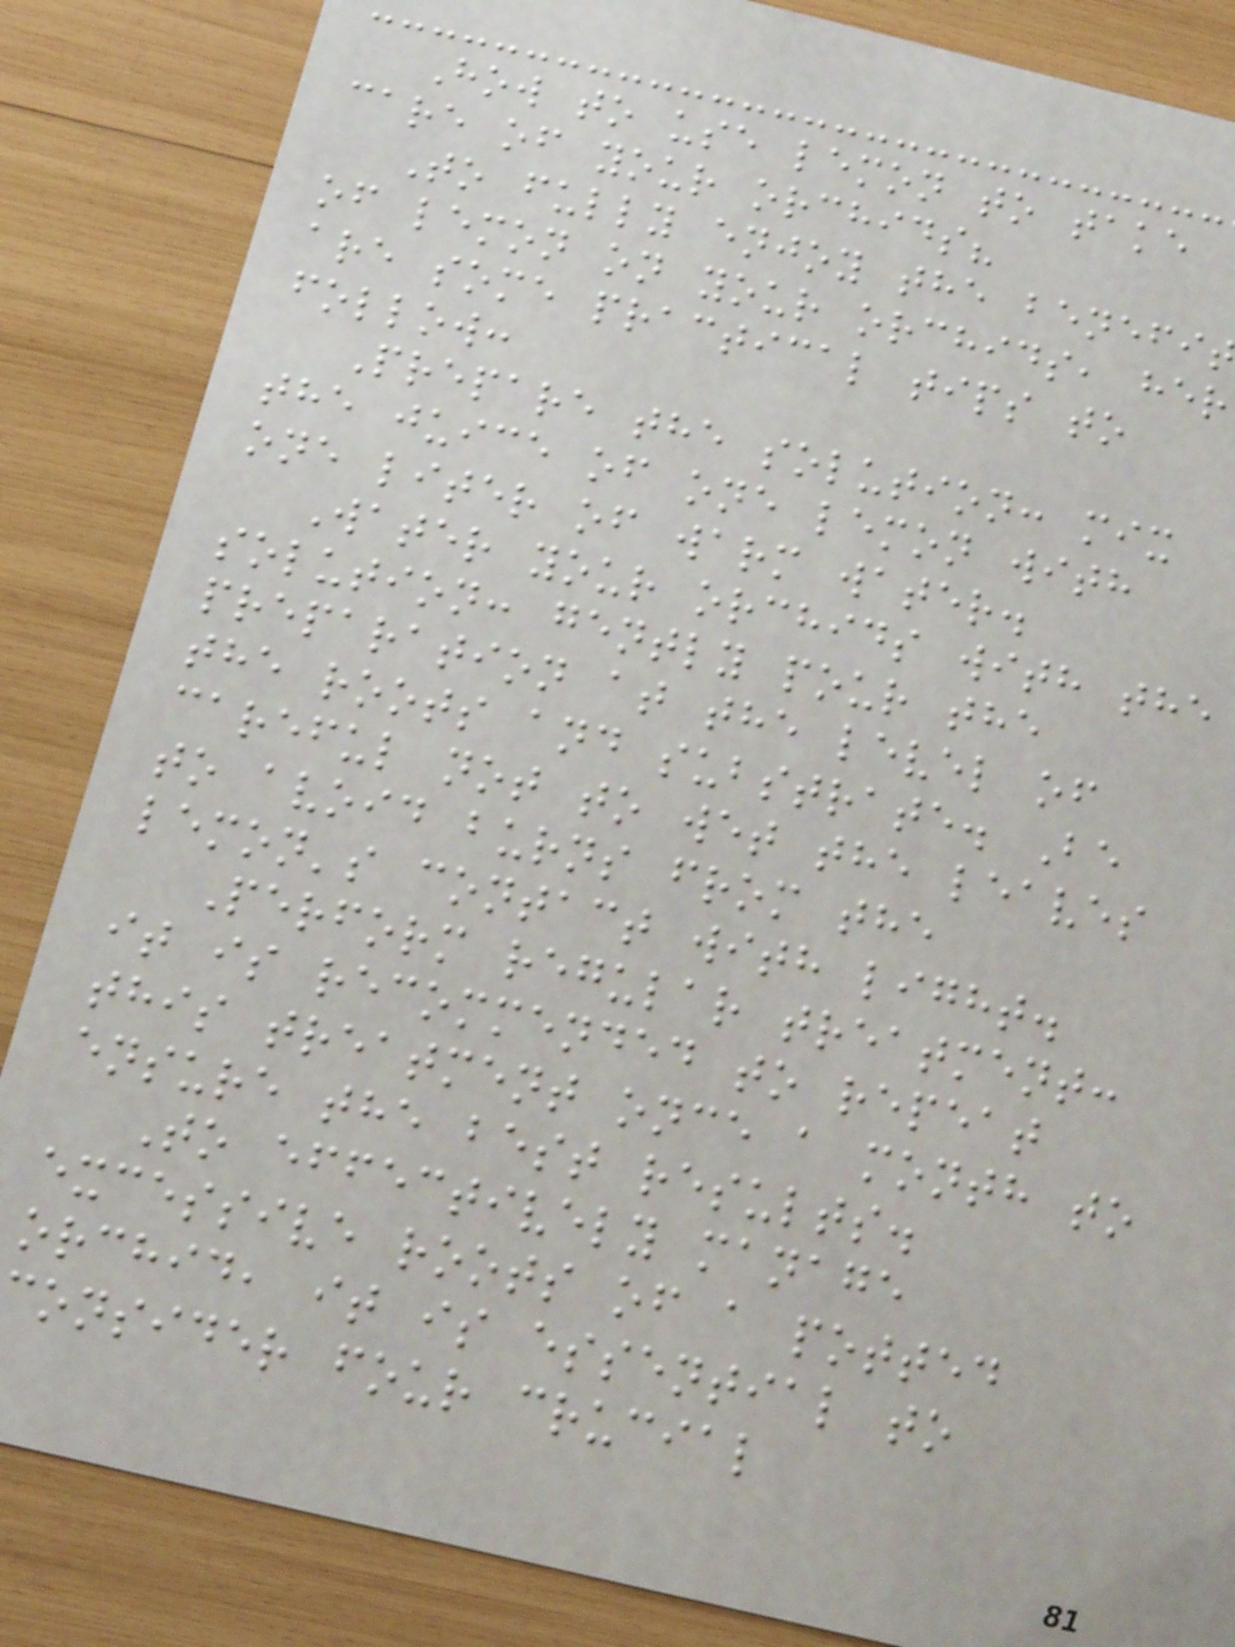How to use lemon to take
care of your orchids?
To fully enjoy the benefi
of lemon on your orchids, her
are some practical tips to
follow:
Prepare the solution: mix
the juice of one lemon with
one liter of warm water.
Water your orchids with the
solution: gently pour the
preparation at the level of
the roots and substrate. Be
careful not to wet the leaves
to avoid burns from the
lemon's contact with light.
Perform regular treatment:
it is recommended to repeat
this treatment once a month to
ensure the best results.
To effectively manage
excessive roots of a potted
orchid, it is essential to
onsider four crucial
